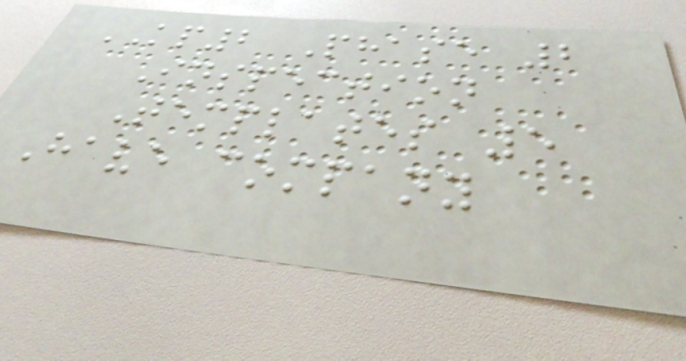KP2 Phase 2
Inspection
Templates 5
Have company
